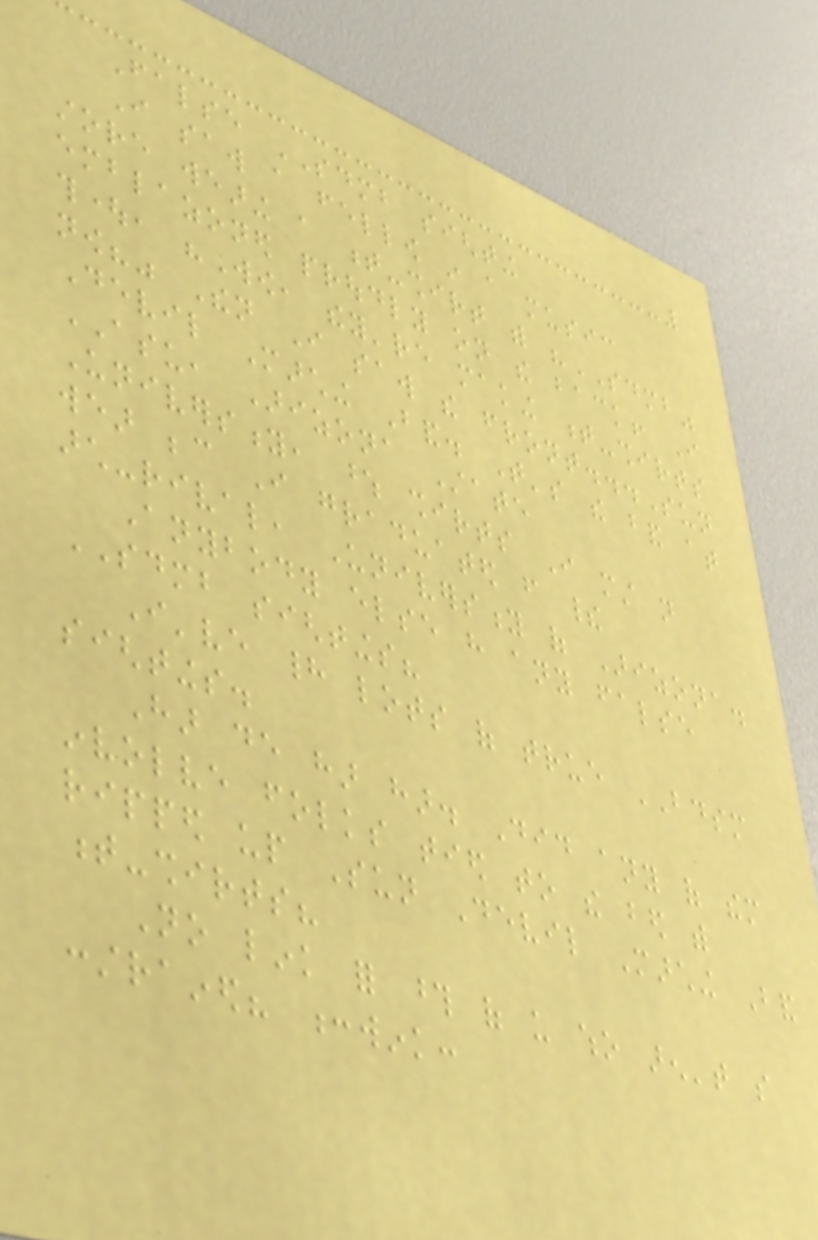False SDMB sighting
I saw a fellow in a music
store wearing a t-shirt with "SDMB"
emblazoned proudly on the back! I
thought, "Wow, they're making t-shirts
now?" Then I saw the front...Sun
Devil Marching Band. That's the band at
ASU, Arizona State
University, whose shirts I must not
wear because I graduated from their
arch-rival, University of Arizona.
Anybody else have any false
SDMB sightings?
I've had lots of true BDSM
sightings.
Har de har har. Did any of them
involve folks tied to the bed with
ripped up Sun Devil Marching Band
t-shirts?
No link for those of us who aren't so
constrained? :wink:
